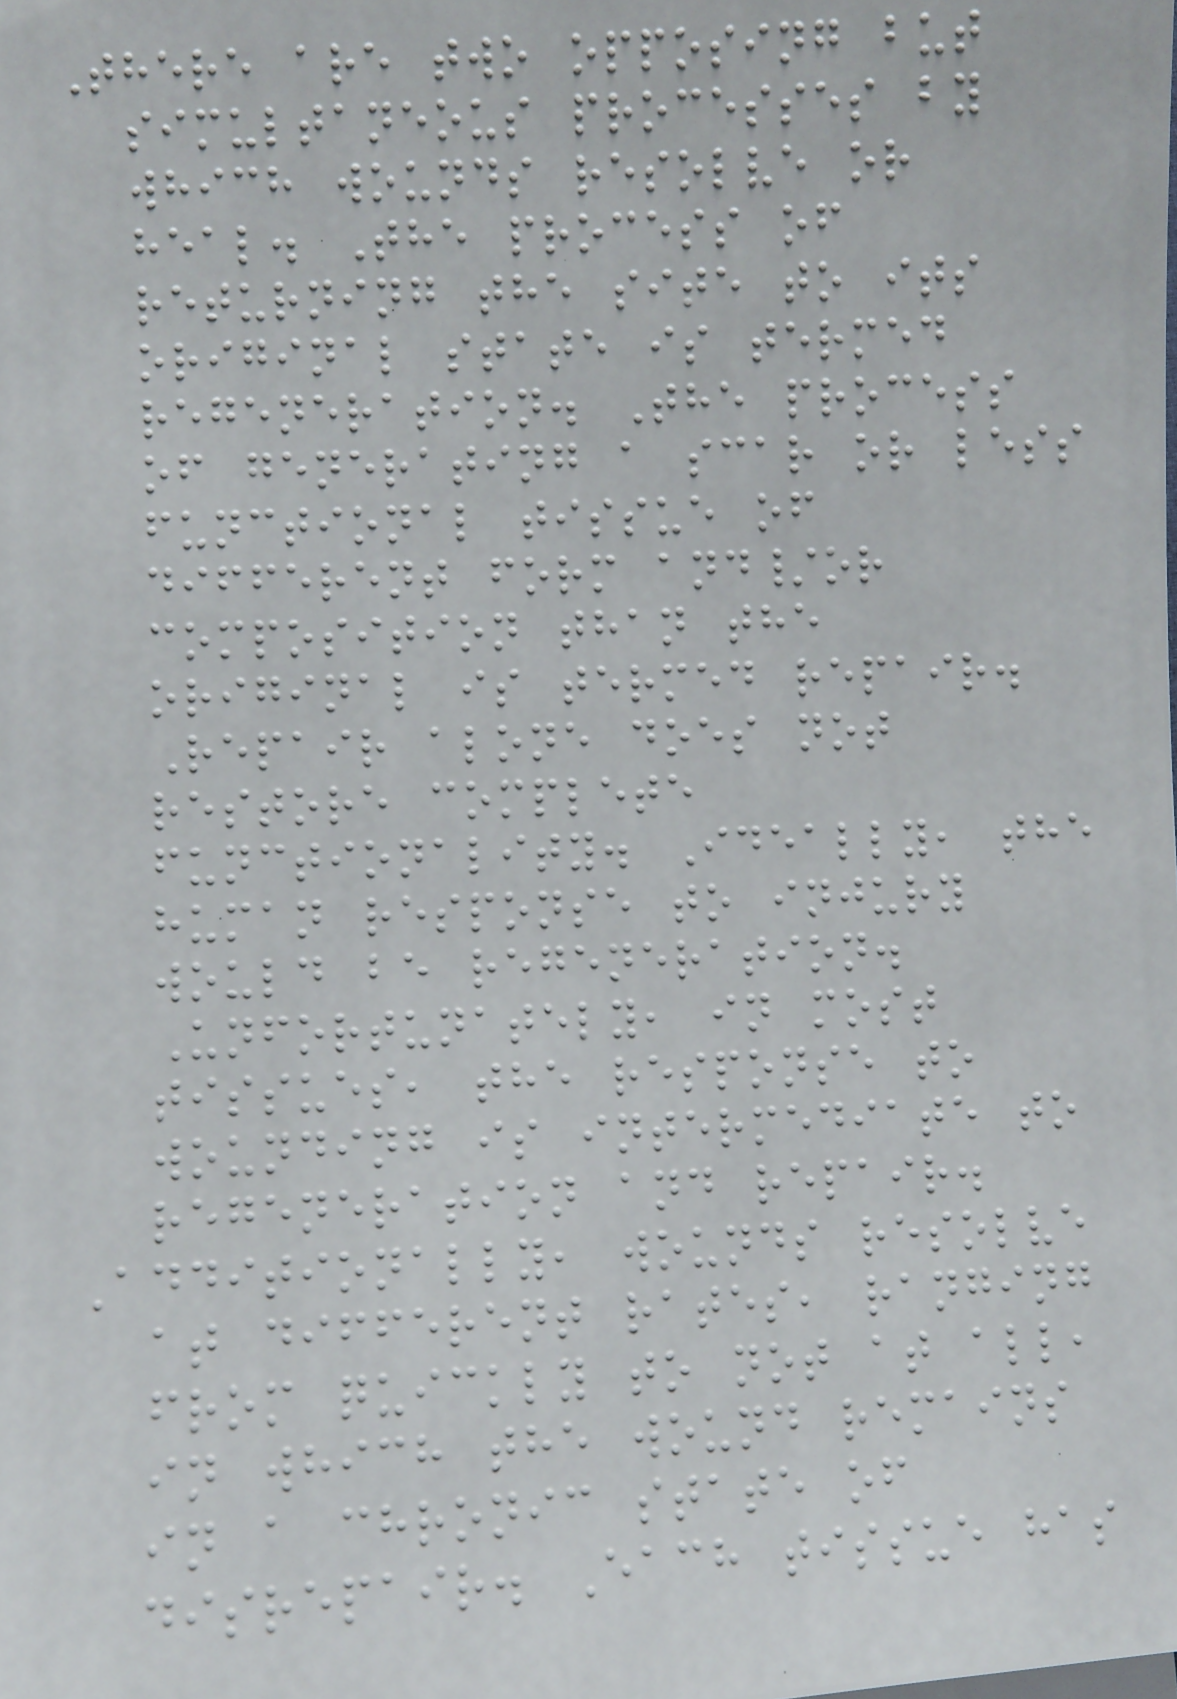There are two opposing but
simultaneous processes by
which wounds resolve or
heal. The process of
returning the site to its
original state is termed
regeneration. The process
of generating a scar or less
functional tissue of
different form and/or
composition than the
original is termed repair.
Repair alone does not
restore complete
functionality. Ideally, the
human response to injury
would be regeneration.
Unfortunately, in most
tissues, the response to
wounding is intermediate to
regeneration and repair.
Additionally, wounds resolve
at different rates, ranging
from quickly to not at all,
in which the wound remains
in a chronic state of
disrepair. Each tissue has
